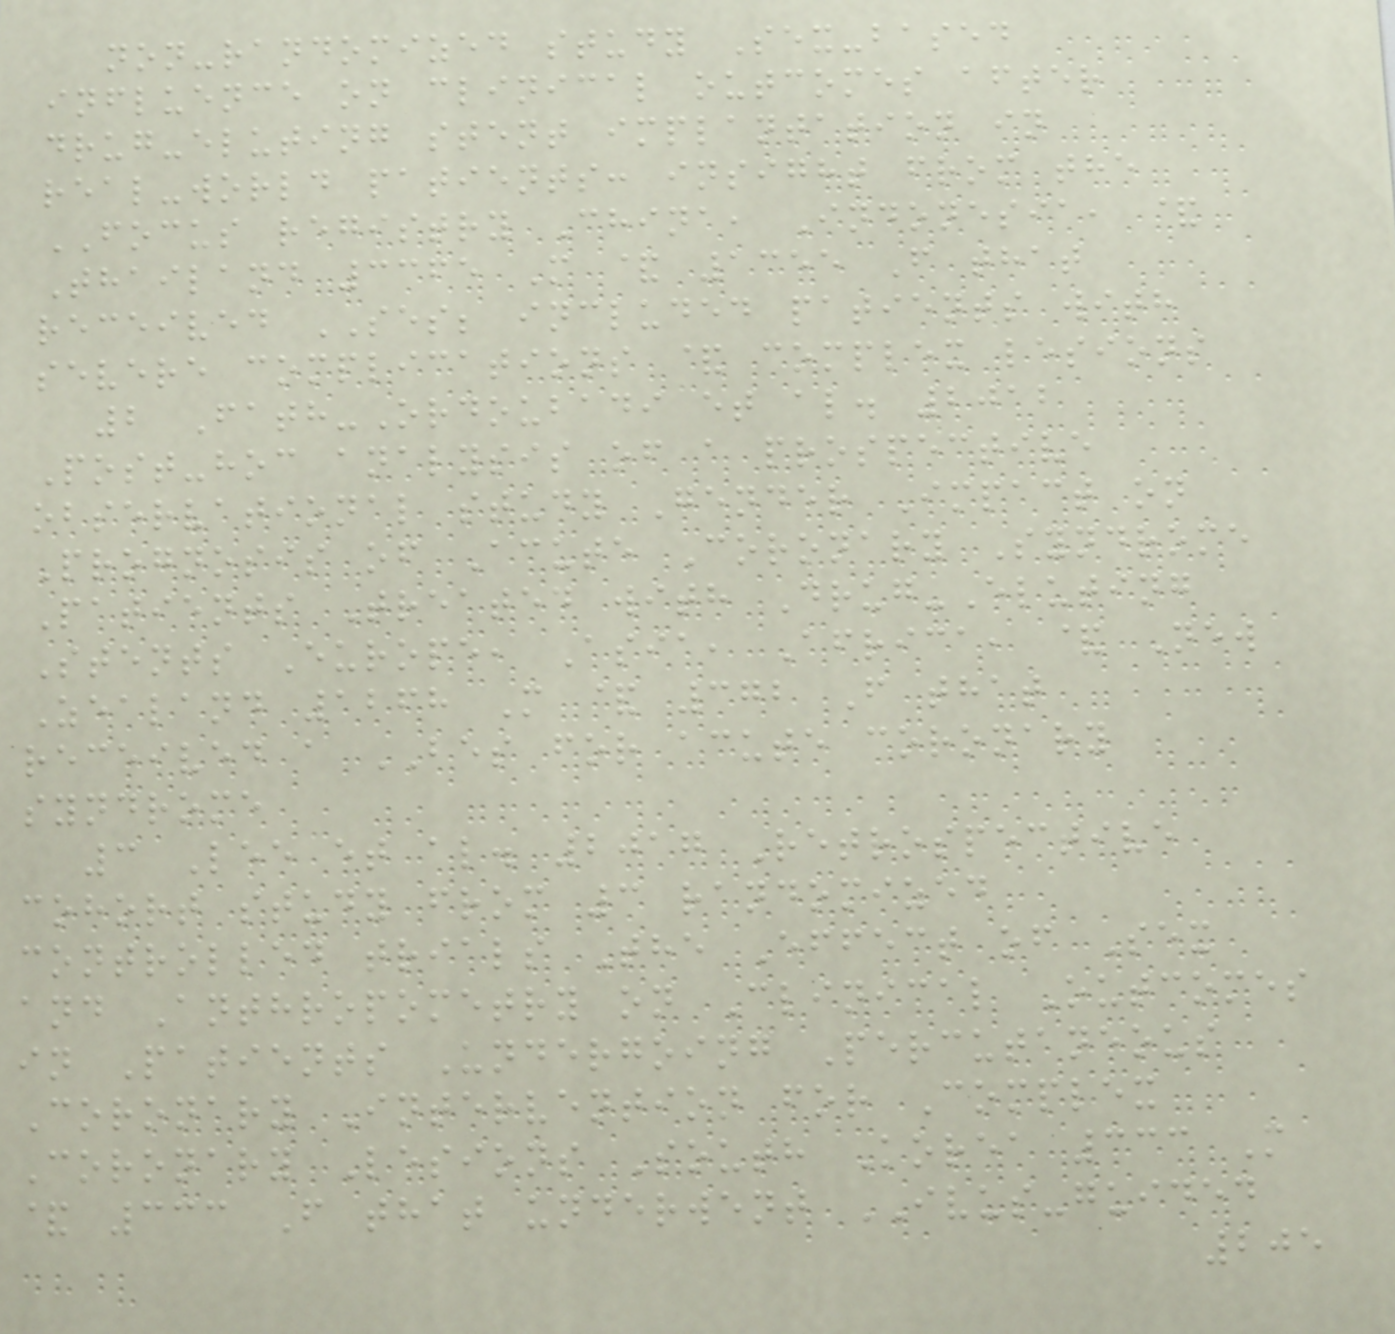non-randomized study Sex-based
influence on clinical outcomes after
drug-eluting stent implantation in
real-world patients: insight from the
FOCUS registry China, Indonesia, &
Thailand 3365 M & 1355 F that
received SES; included patients with
severe complications & complex lesions
2 Fath-Ordoubadi et al. 2012
Post-hoc analysis of a prospective
observational study Gender Impact on
Prognosis of Acute Coronary Syndrome
Patients Treated with Drug-Eluting
Stents Europe, Asia, Africa, & New
Zealand 1268 M & 372 F that
received a BES for acute coronary
syndrome
3 Lee et al. 2017 Retrospective
cohort study from 3 randomized
controlled trials The Effect of Sex
and Anthropometry on Clinical Outcomes
in Patients Undergoing Percutaneous
Coronary Intervention for Complex
Coronary Lesions South Korea 333 M
& 333 F that underwent IVUS-guided
205
